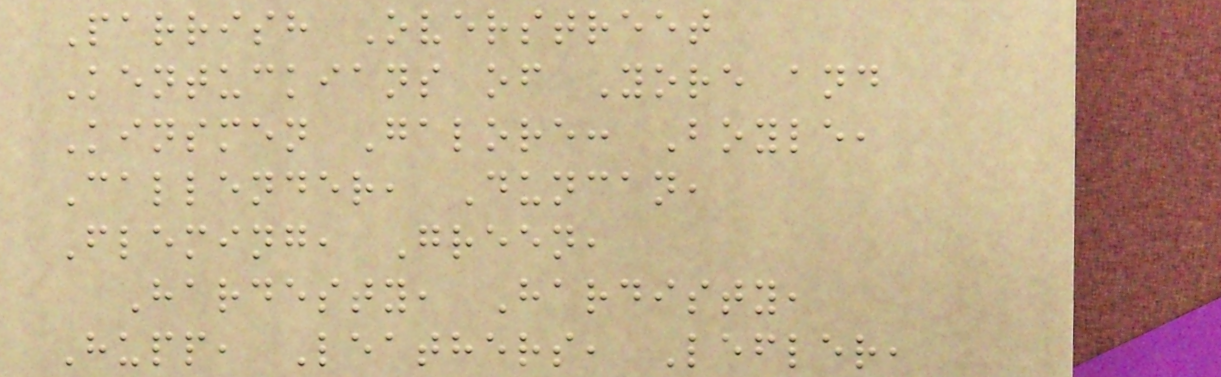Parrish Overstreet
Kentuckians of Yore and
Kinsmen Galore: Boyle,
Callender, Duncan,
Fleming, Green,
Hardesty, Hardisty,
Hupp, Leathers, Lefler,
